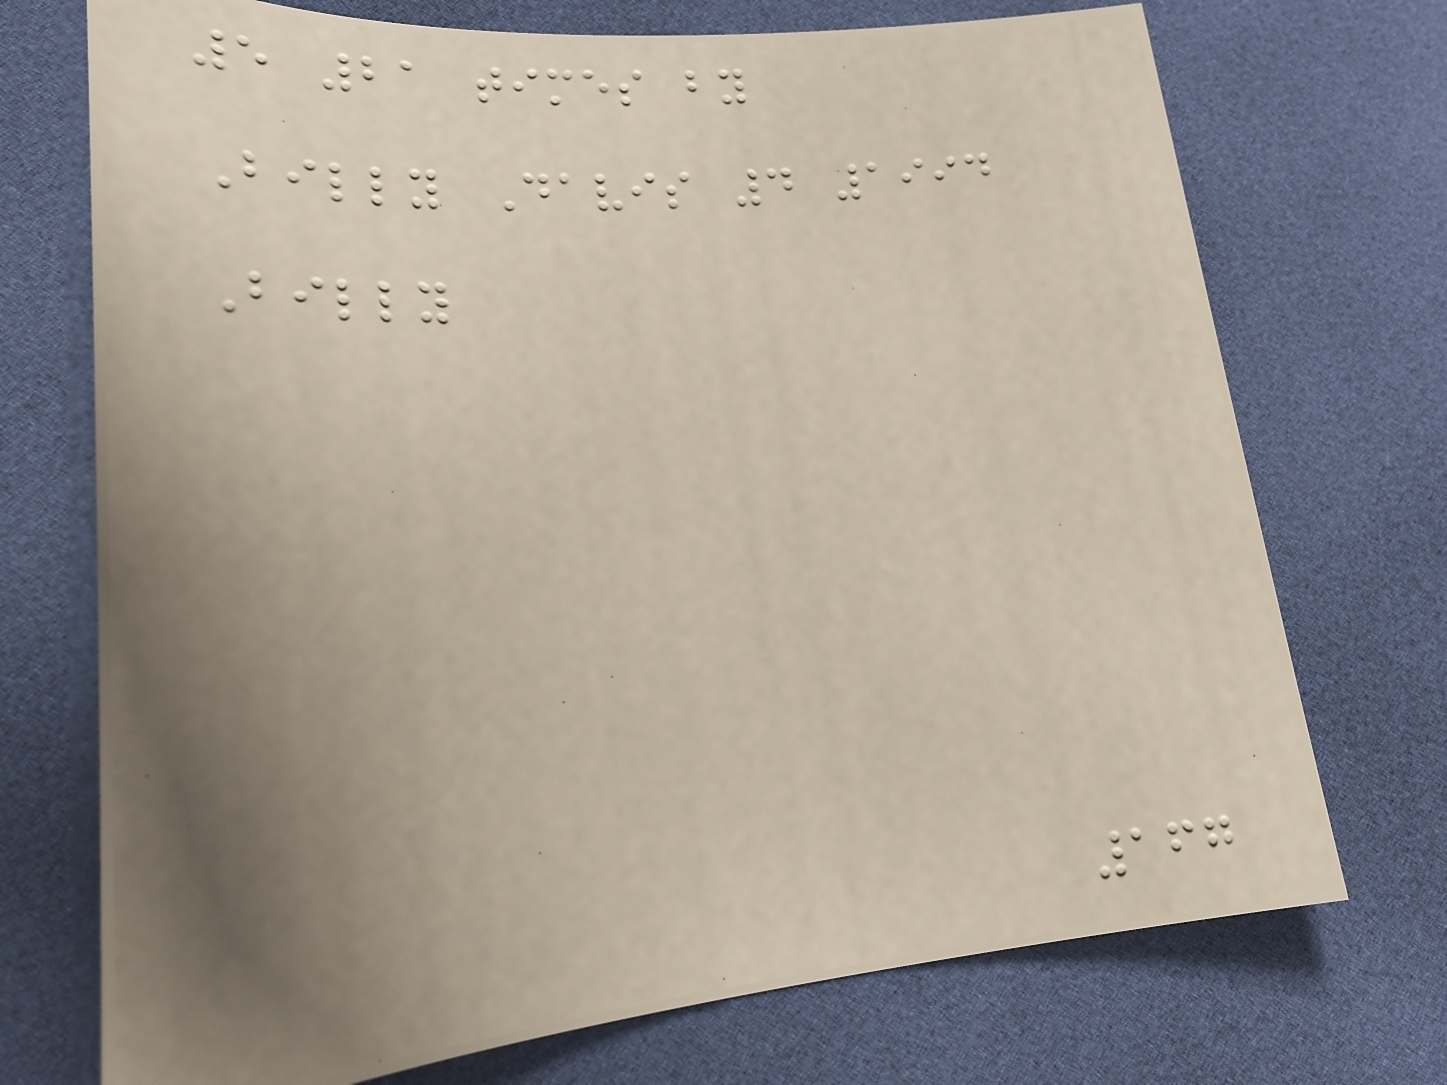5 21 times by
Billy Davis 4 1994
Billy
167
